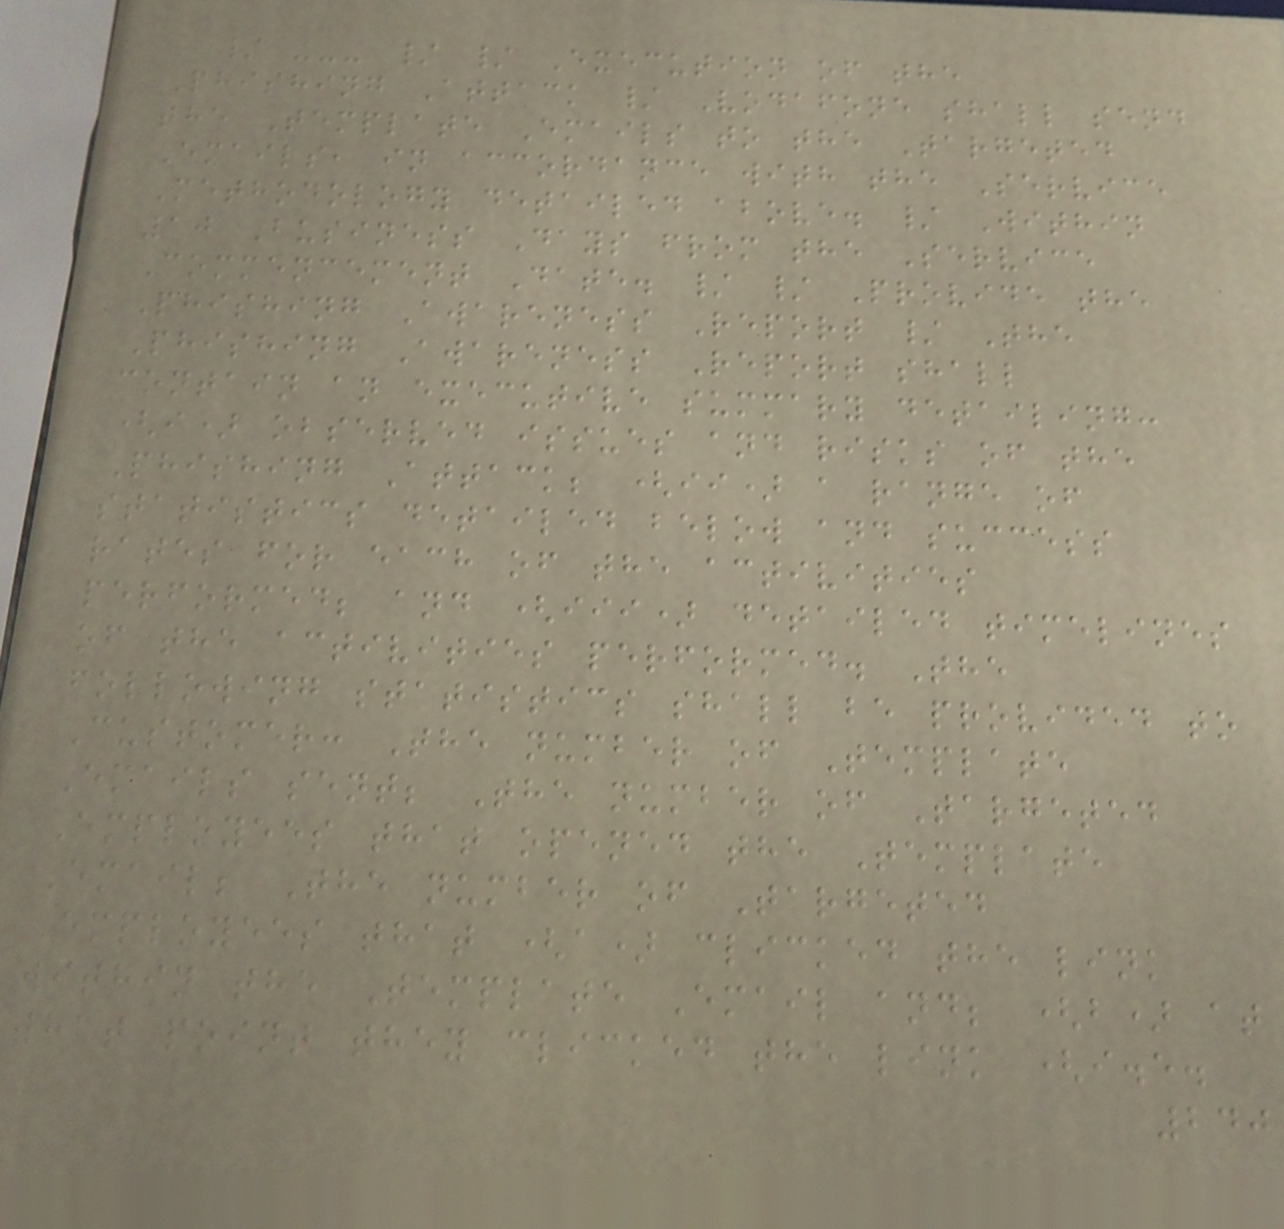/ --- / / Execution of the
Phishing Attack / Vodafone shall send
the Template Emails to the Targeted
Emails, in accordance with the Service
Methodology detailed above. / Within
10 Business Days from the Service
Commencement Date. / / Provide the
Phishing Awareness Report / The
Phishing Awareness Report shall
contain an executive summary detailing:
(i) observed issues and risks of the
Phishing Attack; (ii) a range of
statistics detailed below and success
rates for each of the activities
performed; and (iii) detailed timelines
of the activities performed. The
following statistics shall be provided to
Customer: The number of Template
Emails sent; The number of Targeted
Employees that opened the Template
Email; The number of Targeted
Employees that (a) clicked the link
within the Template Email and; (b) at
what point they clicked the link (i.e.
240
